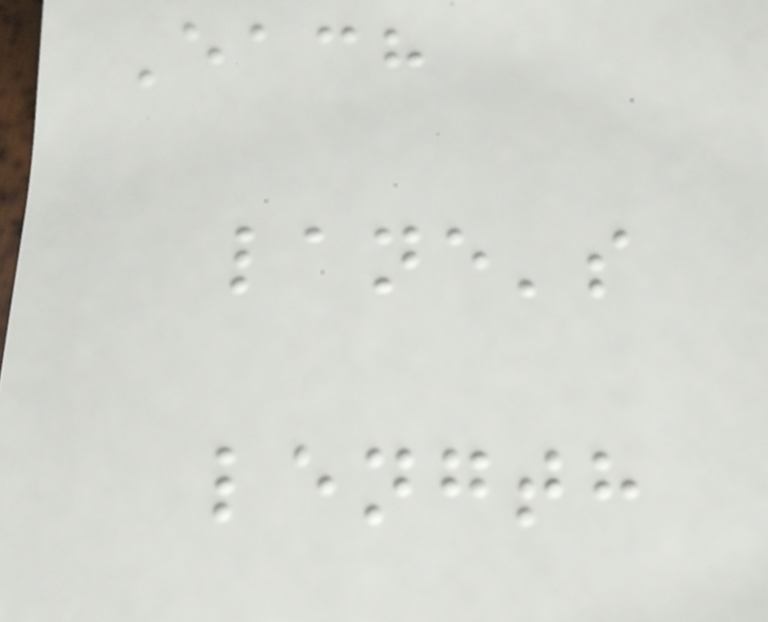Each
lane's
length
